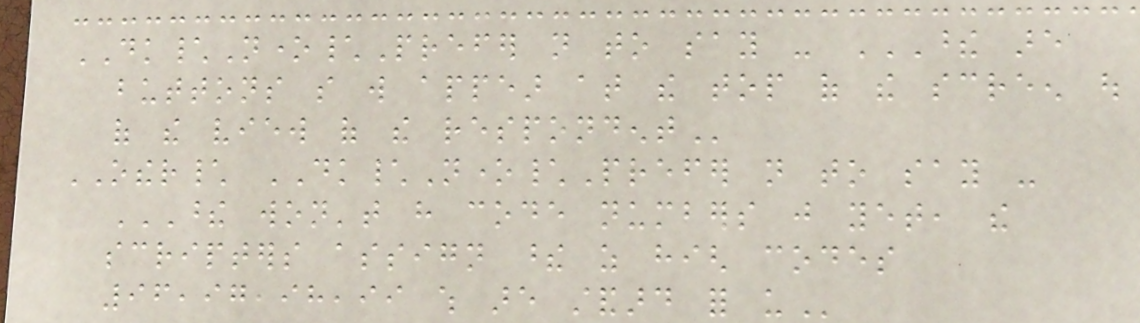DK\None\Prefer not to say - THESE ARE
BUTTONS SO WILL APPEAR AT THE TOP OF THE SCREEN OUT
OF THE VIEW OF THE RESPONDENT
OTHER\ DK\None\Prefer not to say -
THESE WON'T HAVE CODE NUMBERS JUST YET, THE
SCRIPTERS ASSIGN THESE AS HIGH CODES
96,97,98,99 WHICH ARE STANDARD FOR US
